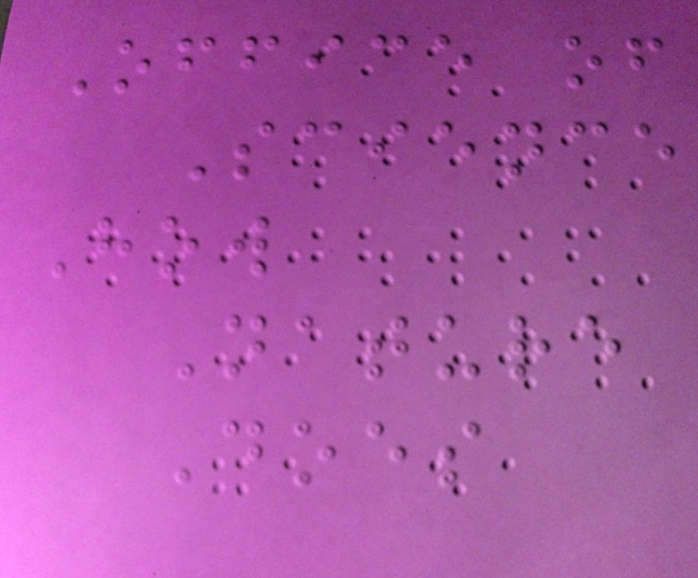Office of
Science
How
Nature
Does
